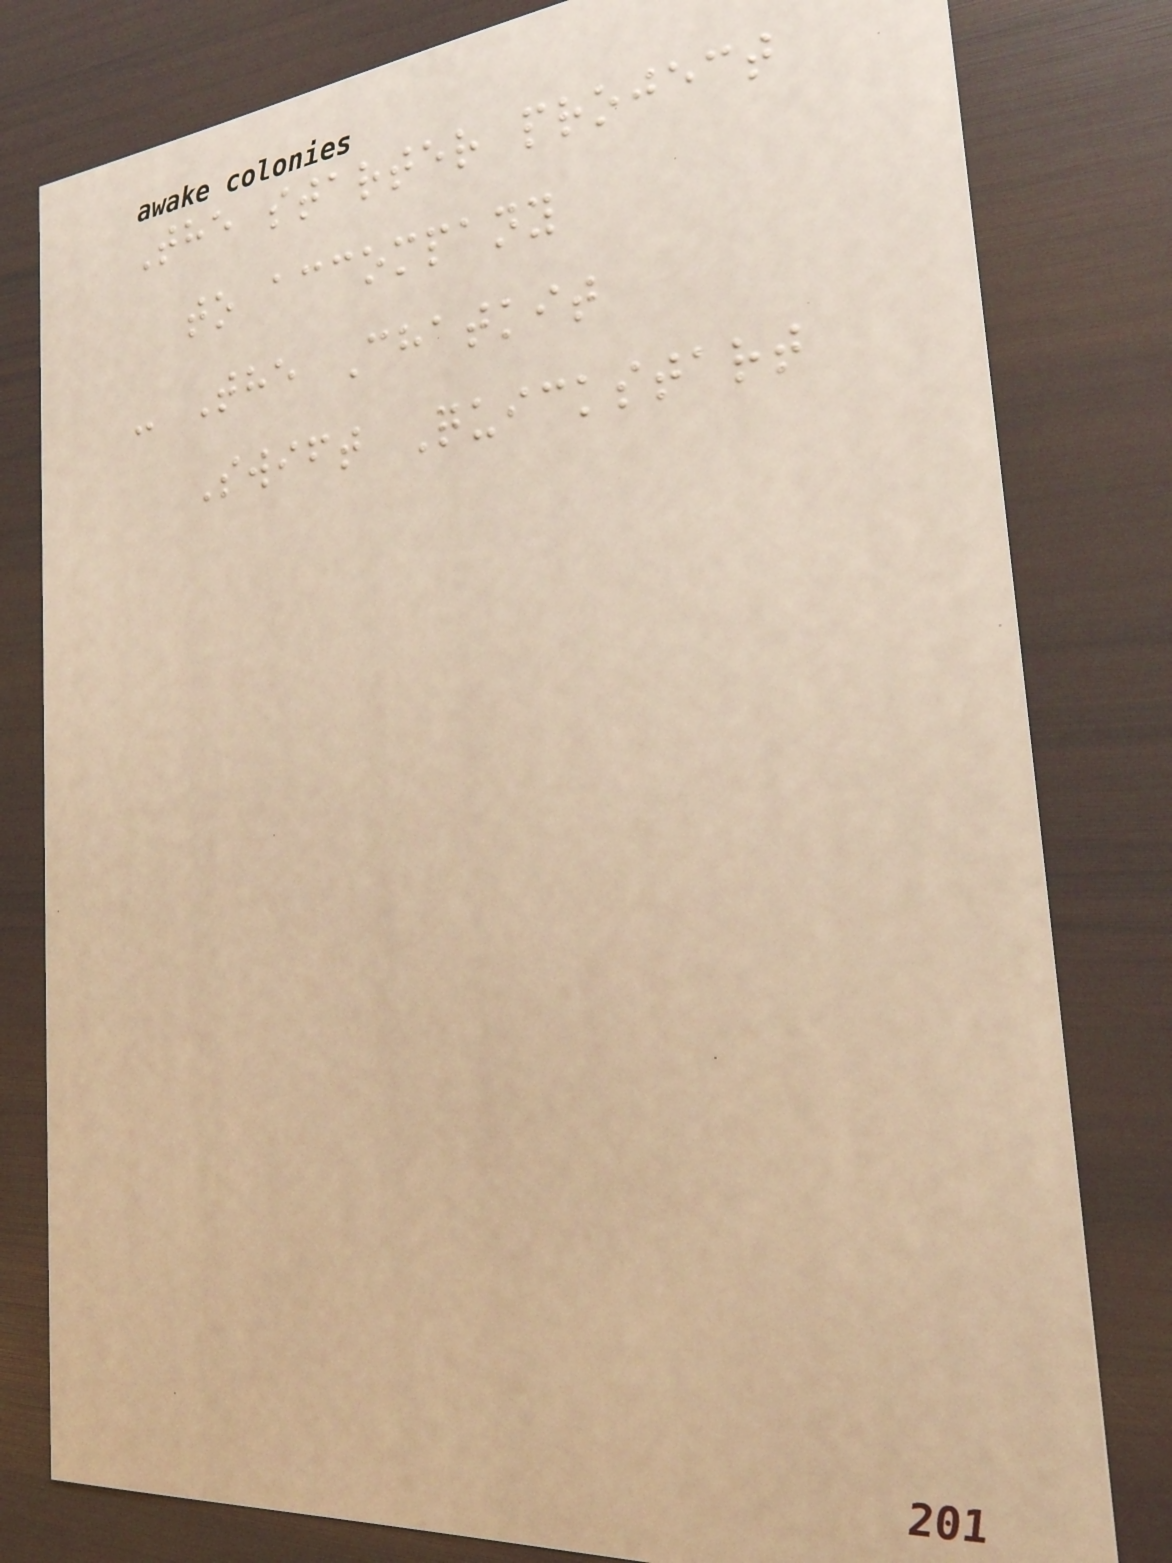The starter project
to accompany
- The Chatkit
Swift Quickstart
